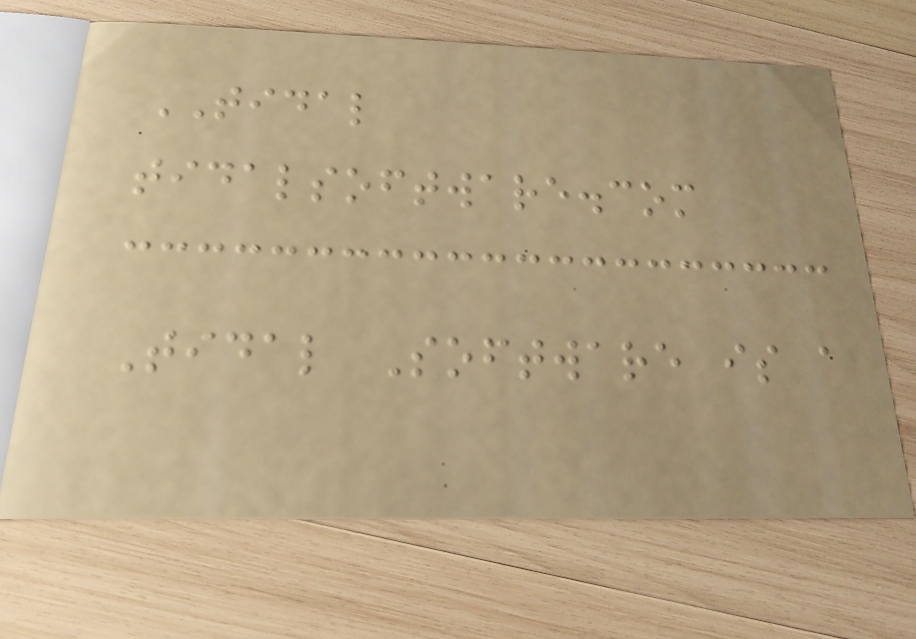TIDAL
tidalsoftware.com
Tidal Software is a
